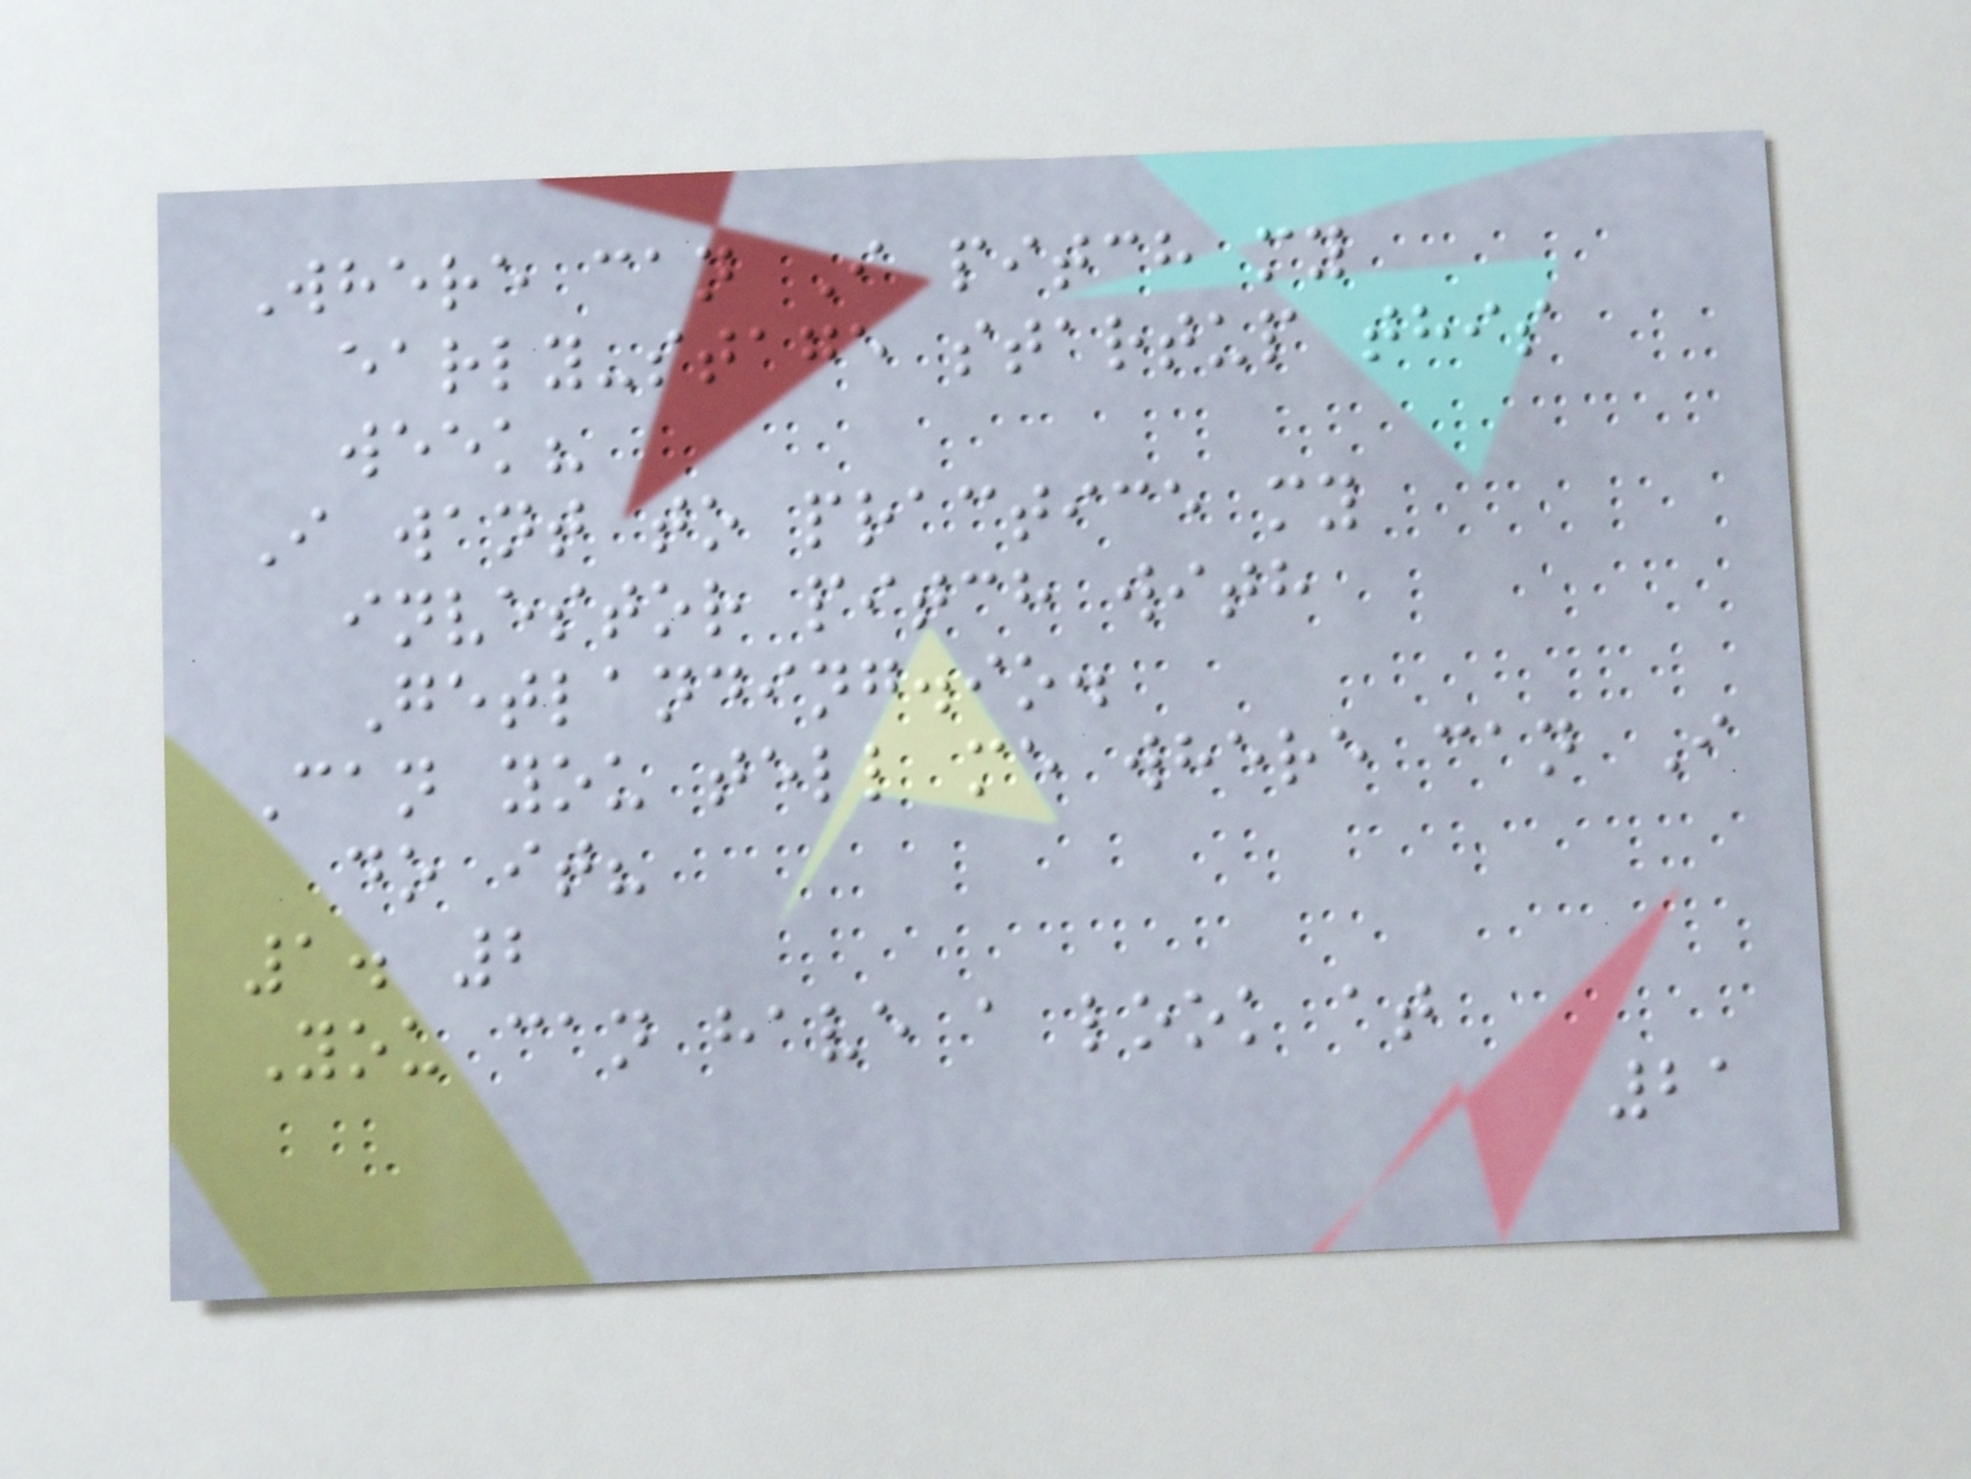Where can I pitch my
early-stage startup this
week?
I want to practice my
investor pitch with
Getlanding.io.
Can you tell me where can I
do it?
1. 2
You can have a look at
21
